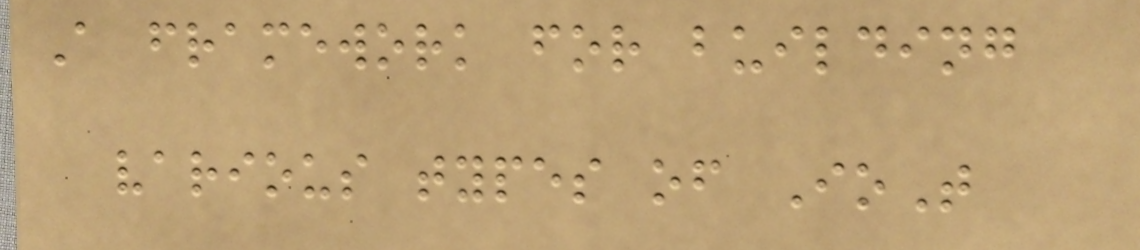A framework for building
various types of IoT
